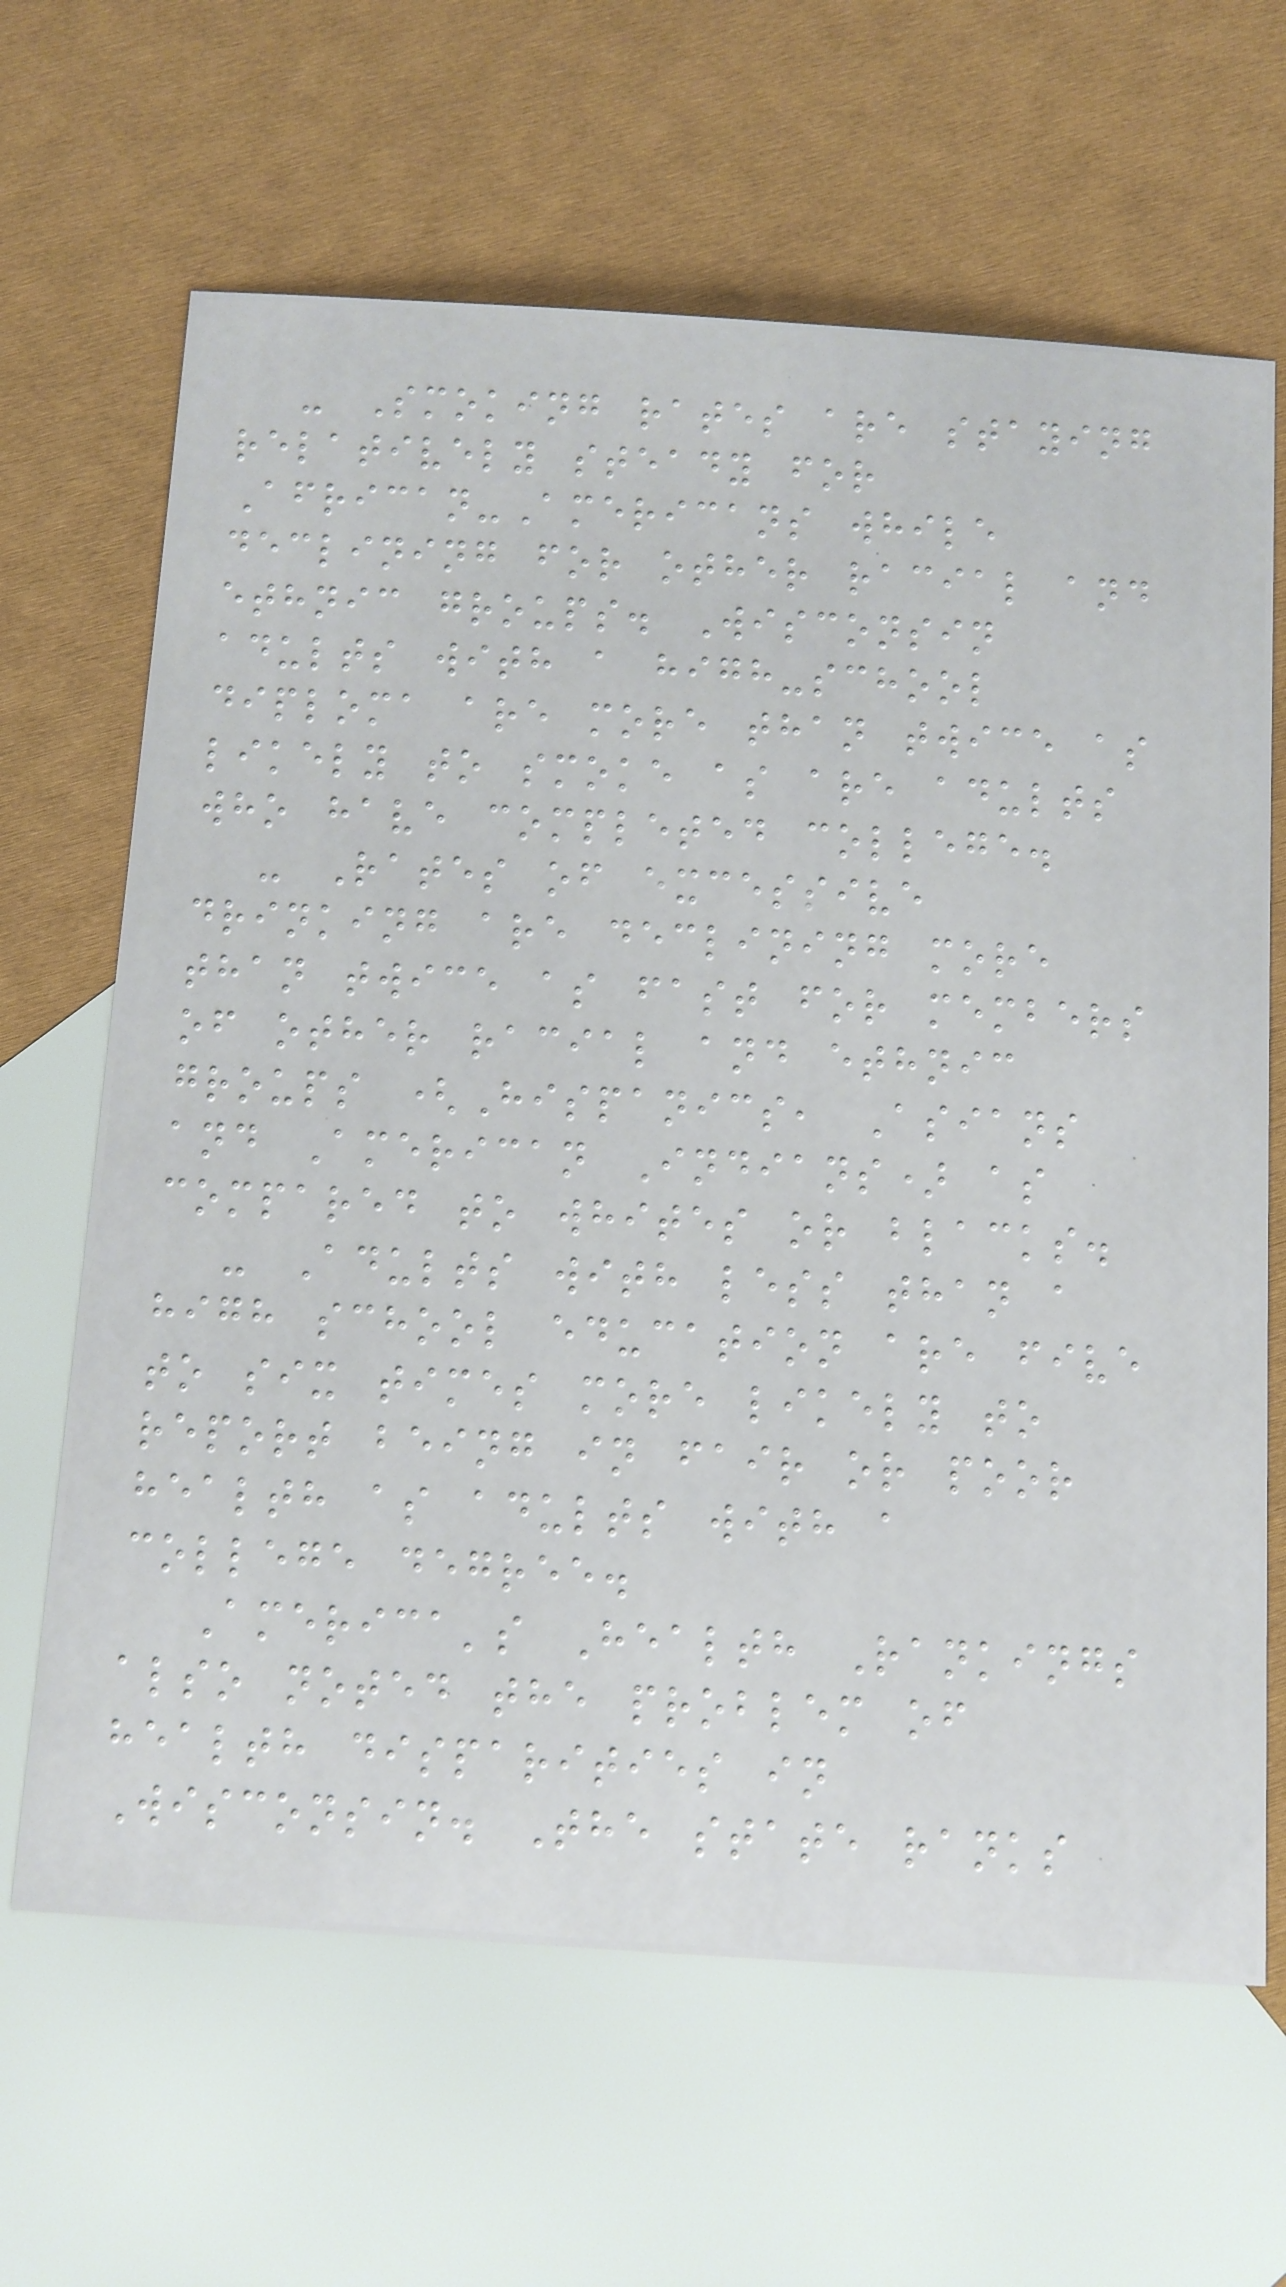- Smoking rates are staying
relatively steady for
African-Americans while
declining for other racial and
ethnic groups. Wisconsin
adults with a high-school
diploma are more than twice as
likely to smoke as are adults
who have completed college.
- Rates of excessive
drinking are declining more
than twice as fast for members
of other racial and ethnic
groups (Hispanics, Asians
and American Indians) as
compared to whites or blacks.
- Adults with less than a
high school education are five
to six times more likely to
report being in fair or poor
health as adults with a
college degree.
America's Health Rankings
also noted the problem of
health disparities in
Wisconsin. The state ranks
